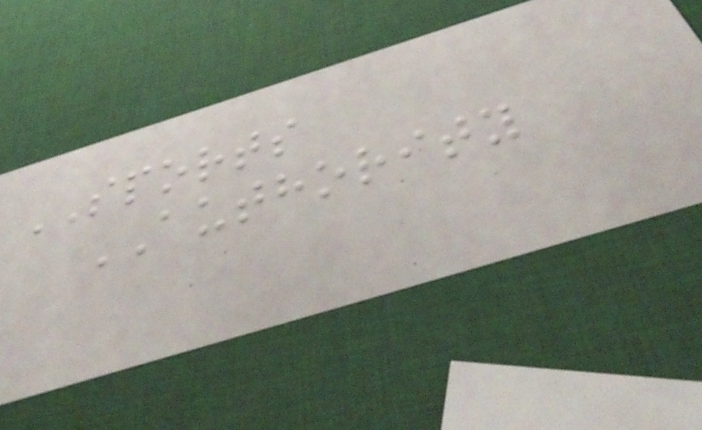SPORTS
AUTHORITY
